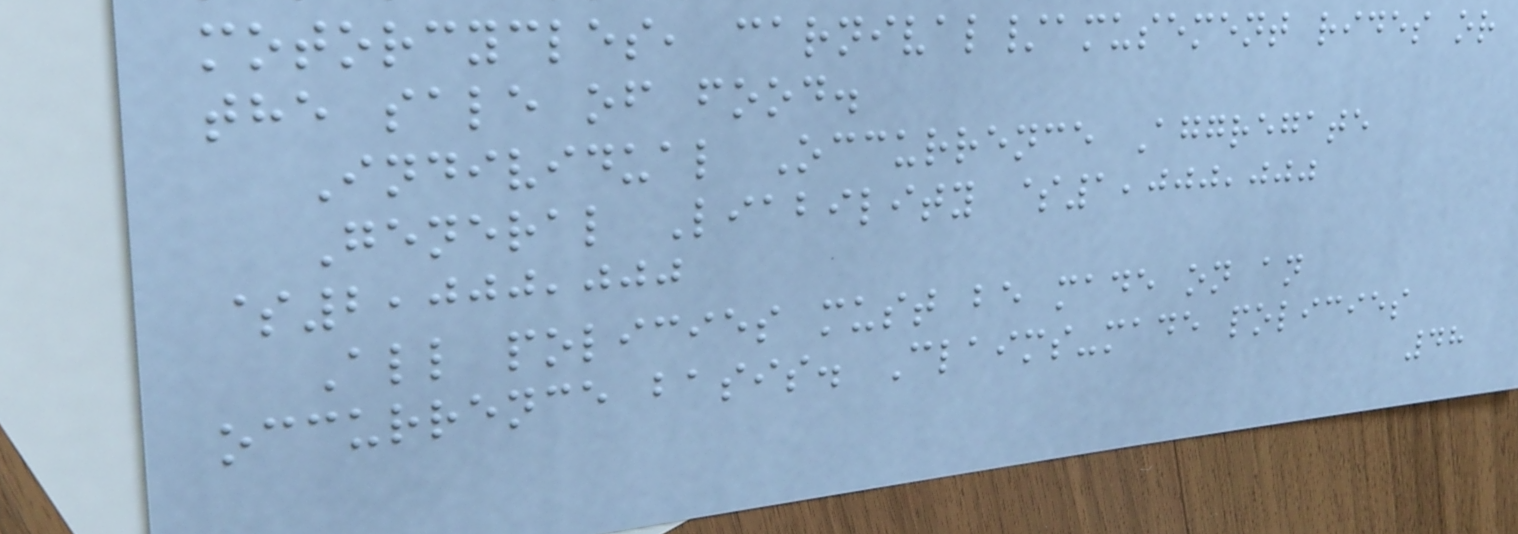motorcycles, carnival/amusement rides or
the sale of food.
Individual Occurrence Aggregate
General Liability $1,000,000
$2,000,000
All policies must be made on an
occurrence basis. Claims-made policies
48
